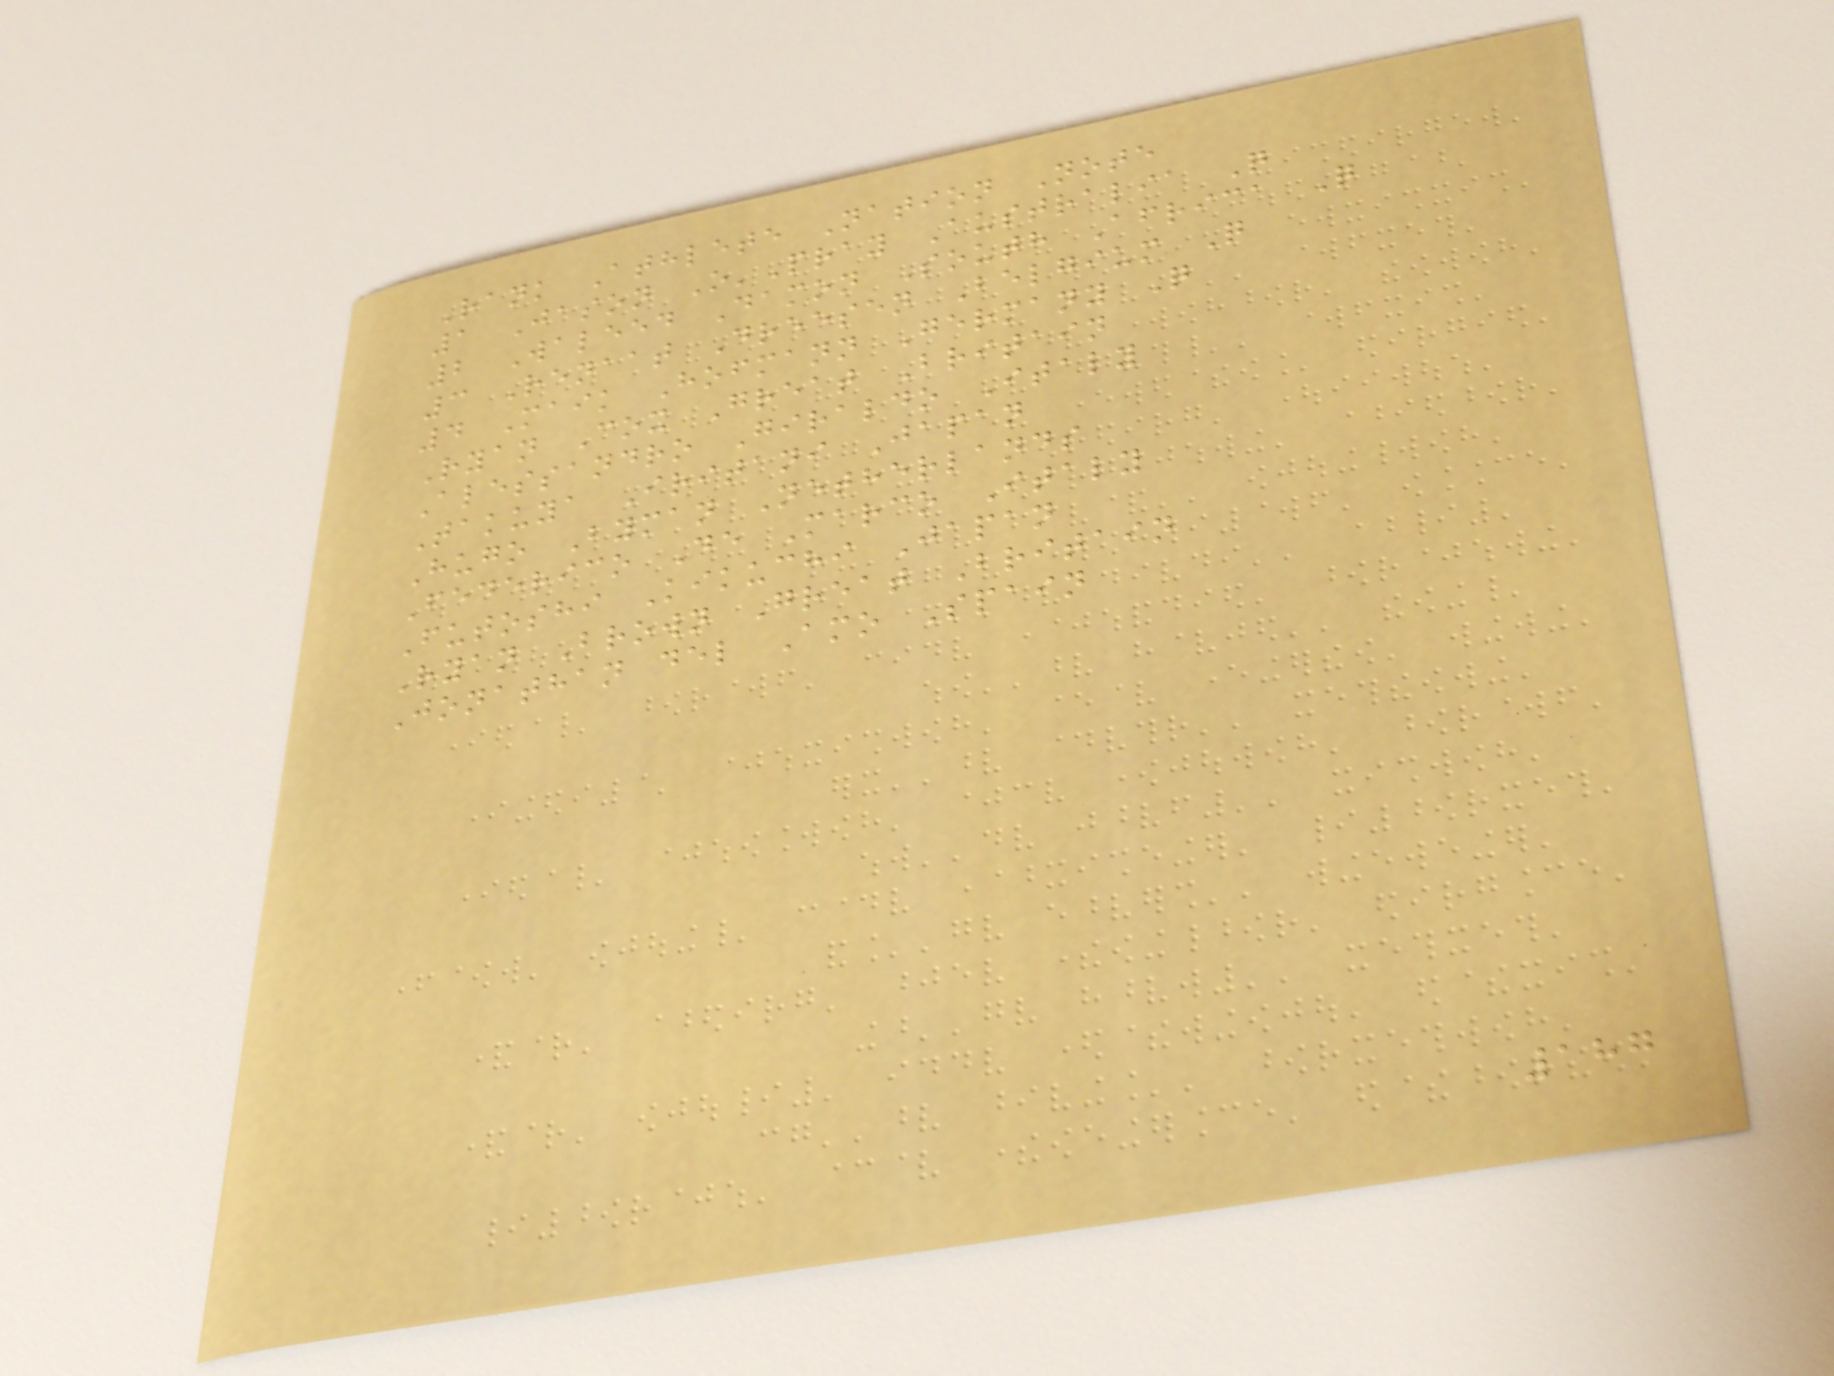Rank Athlete Nation Note
1 Jason O'Pray Australia Q
2 Waleed Damon South Africa Q
3 Renaat Dreesen Belgium Q
4 Maik Hofmann Germany Q
Ryan Cox Great Britain
Alessandro Giraldo Italy
Takuya Iritani Japan
Hugo Byman Netherlands
Federico De Marco Italy
Futoshi Kikuchi Japan
Ryan Brown Great Britain
Jonathan del Amo Spain
187
